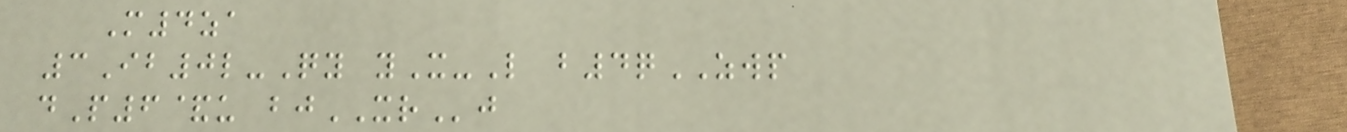M4za
3Ib0l-Qy yX-L b4qZWP
dP6&u bjXRj
